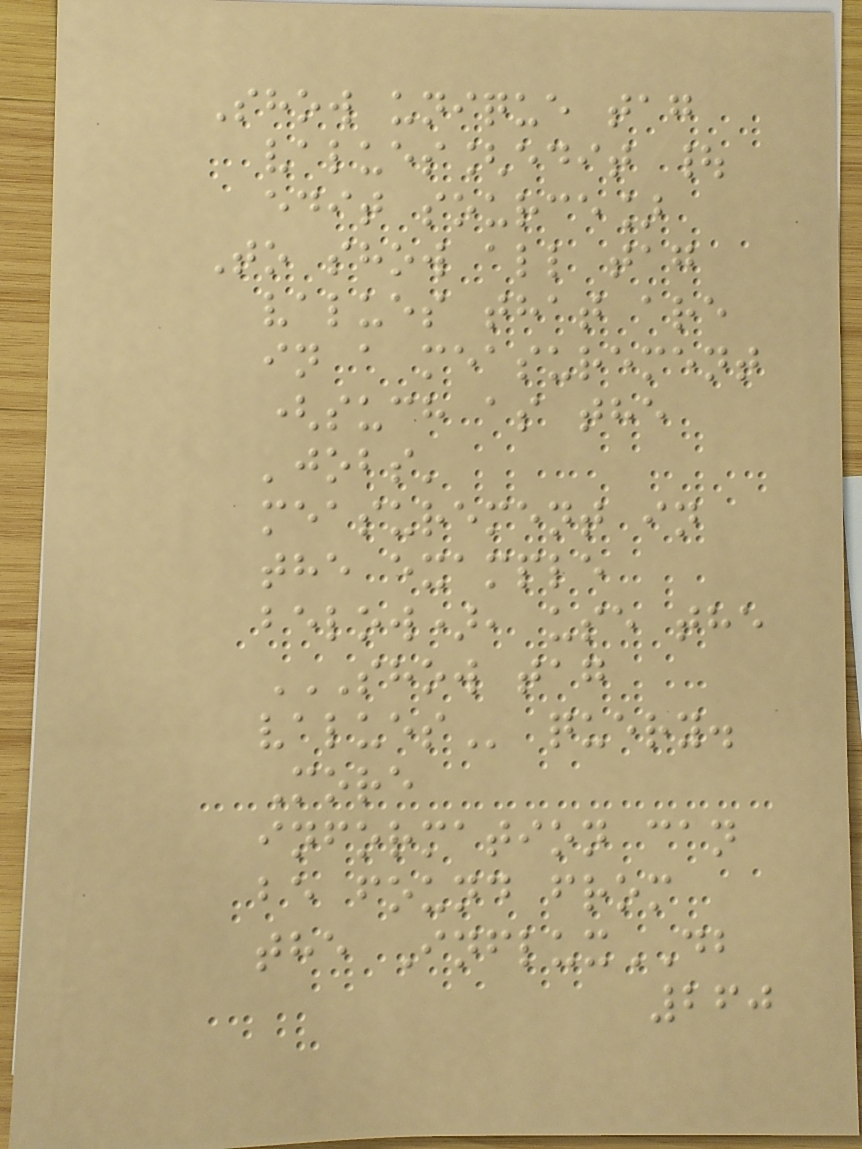Show unique tag
values[edit |
edit source]
To show all tag
values that are
in a measurement
(such as the
'jobs'
measurement in
the example
below), use the
SHOW TAG
VALUES query.
More
information can
be found from
the InfluxDB
260
